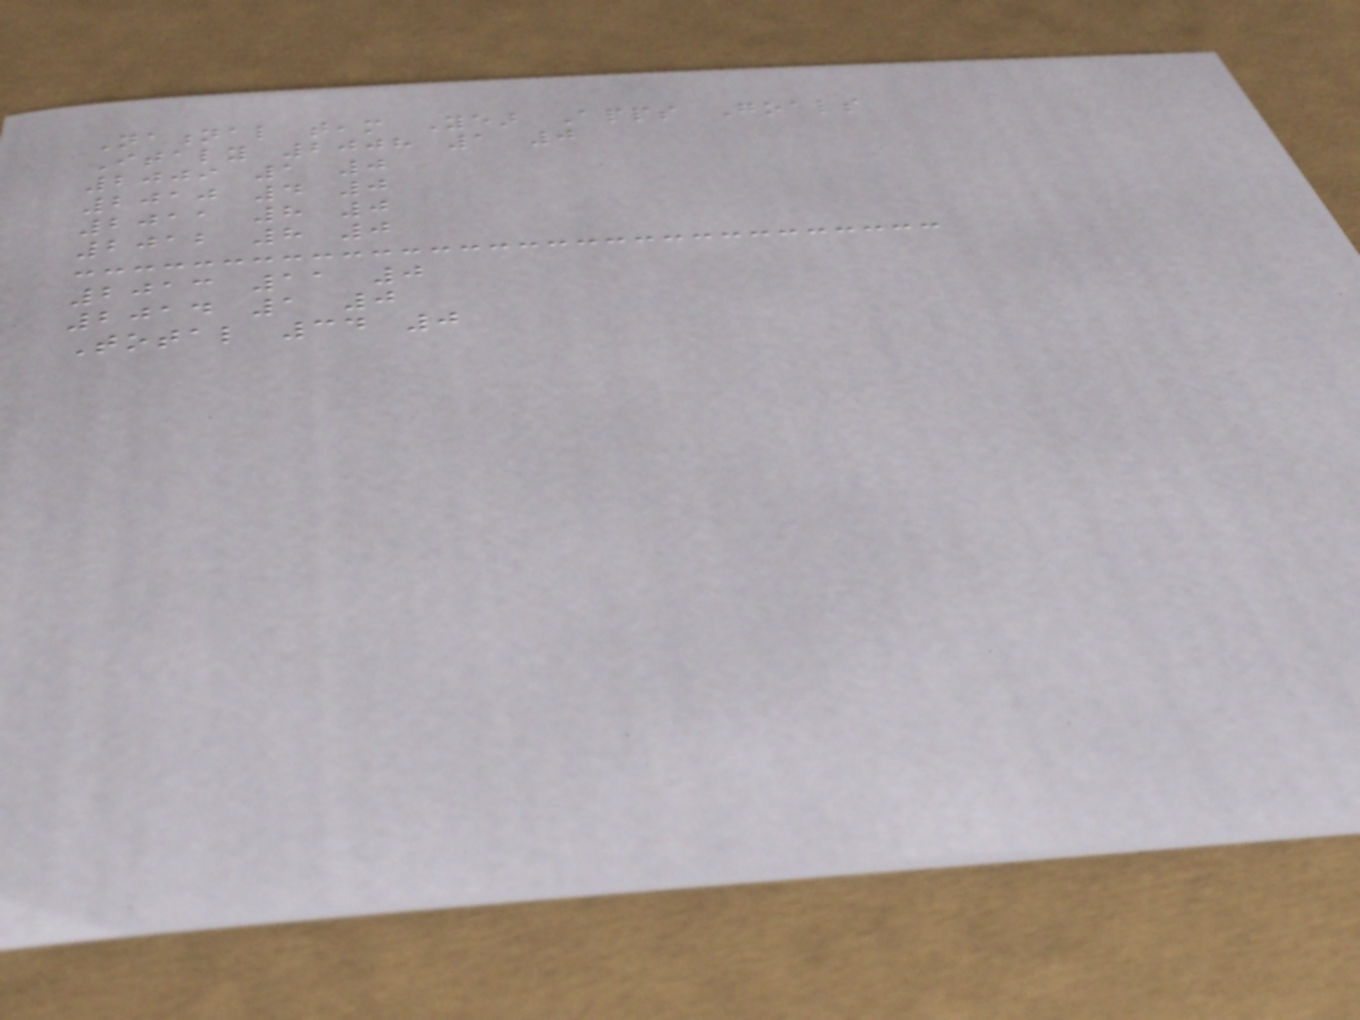National team Year Apps Goals
Italy 2008 1 0
2009 1 0
2010 4 0
2011 8 0
2012 8 0
2013 11 0
2014 1 0
Total 34 0
